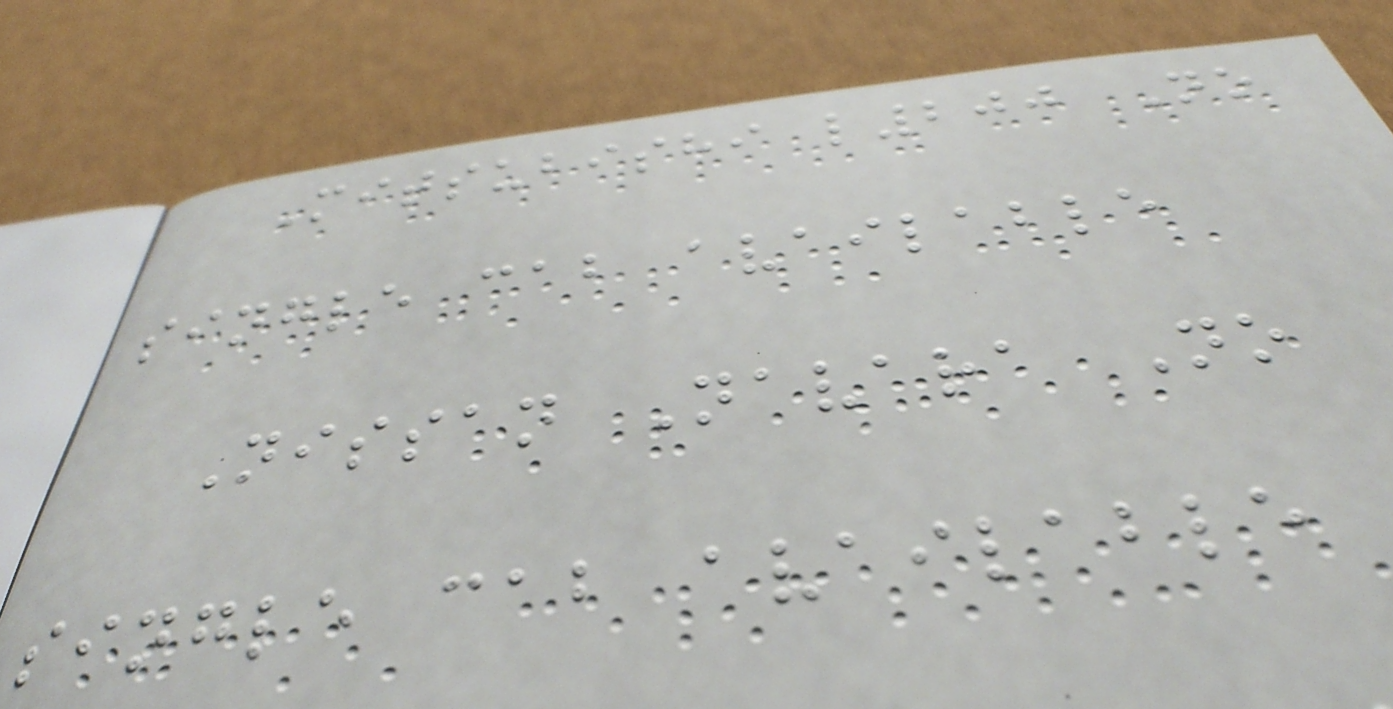Mitsubishi l200 No
single cab available
Nissan Navara No
single cab available
